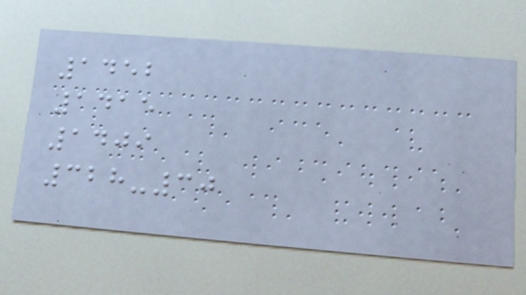1452
1415
1409
328-30
